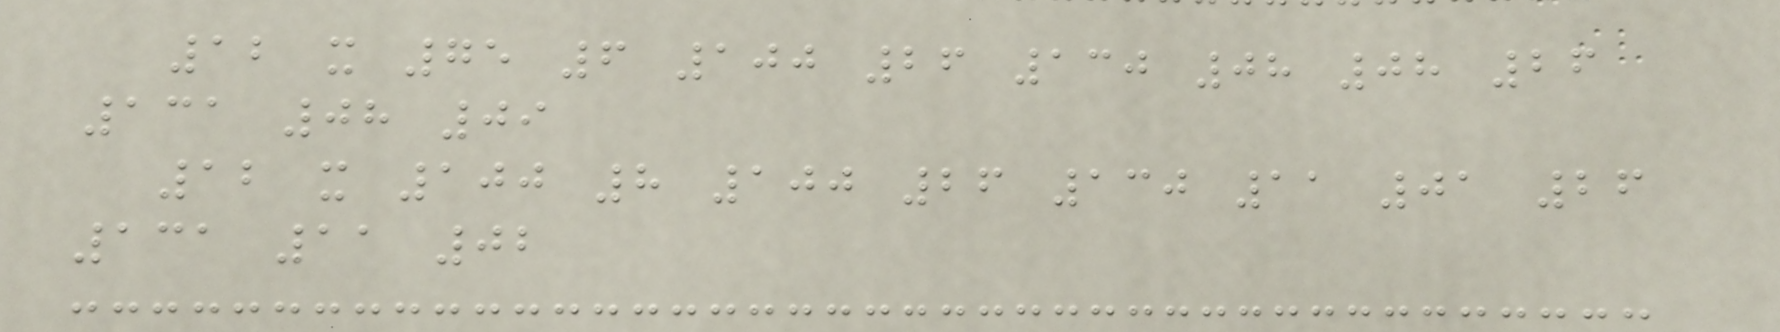12 x 75 6 100 26 130 08 08 26
131 08 09
12 x 100 8 100 26 130 11 01 26
131 11 02
